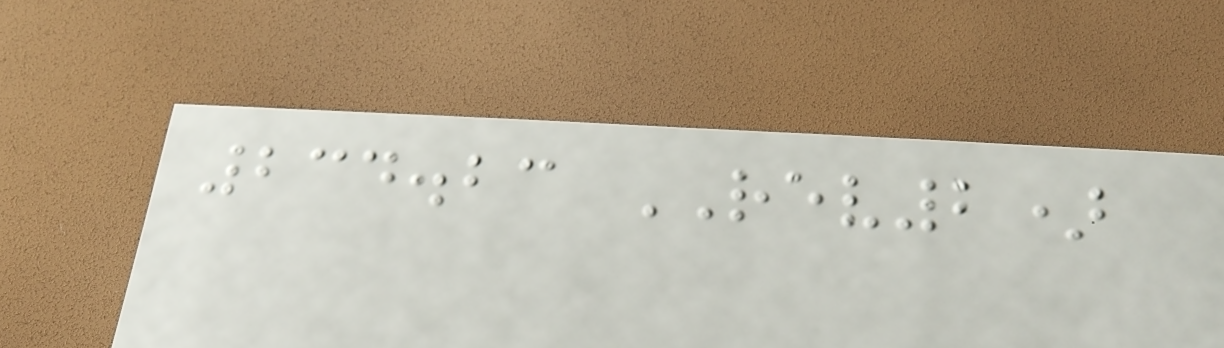234.23 REV2)
